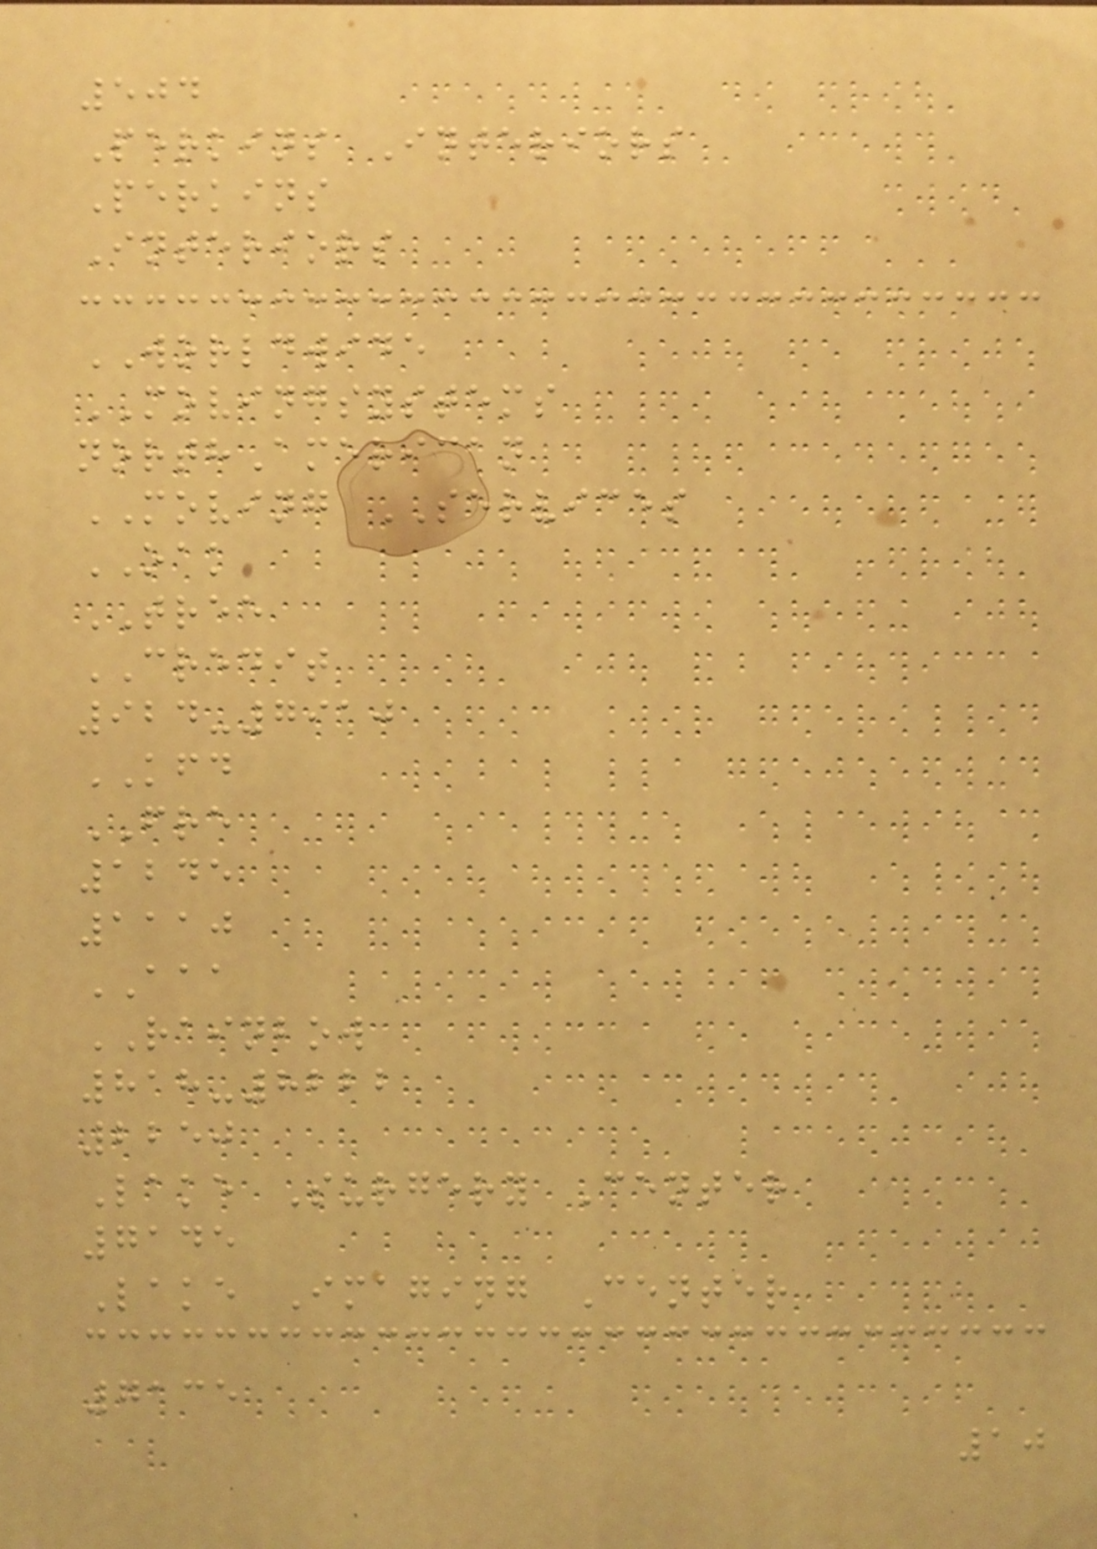504
Perkins Interiors
Perkins
Interiors
WORLDWIDE
MOVINGSYSTEMS
northAmerican
MOVING SERVICES
OAK
TREE
CREDIT
924-7910
KFD
FRE
1245
1110
AAA
RAINBOW
818-8222
2250
Lake Surgery Center
7145
Lake Imaging Center
7135
10
